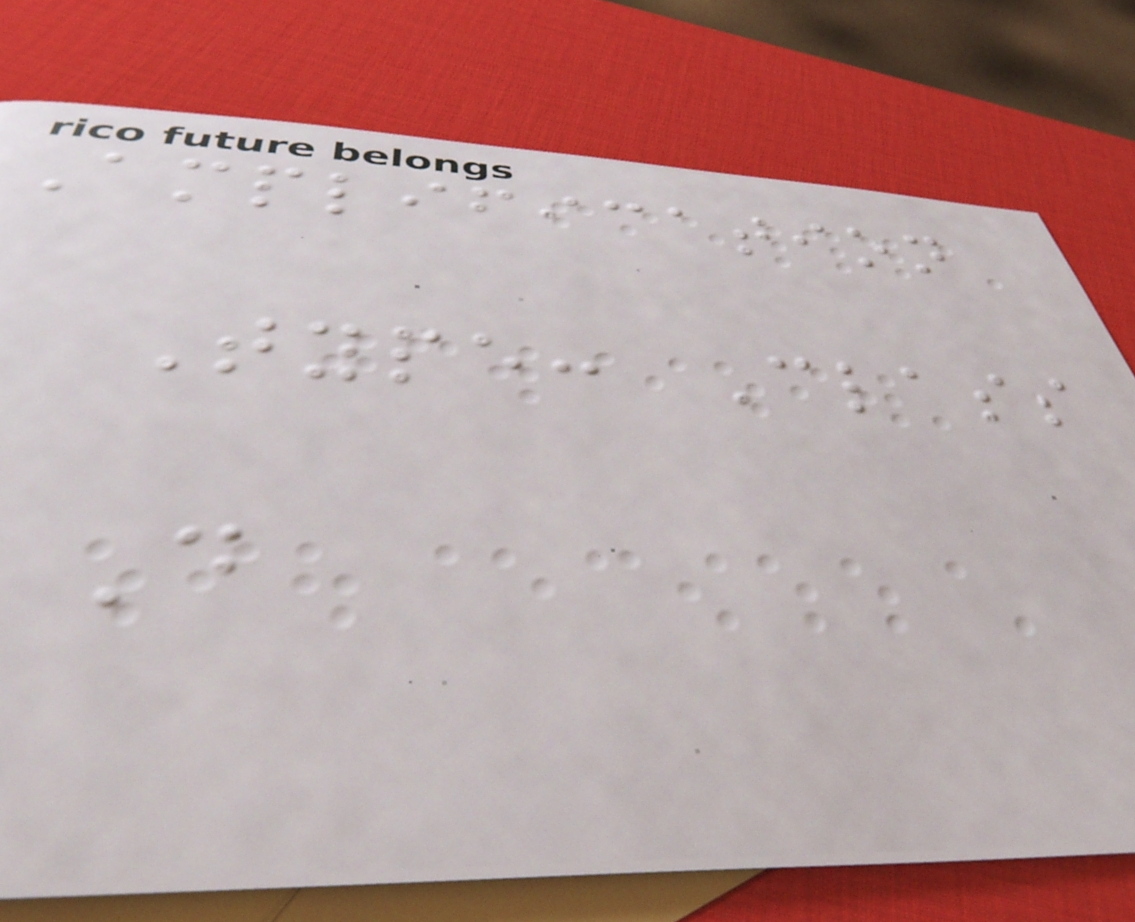Amplification
Type: Class
D
